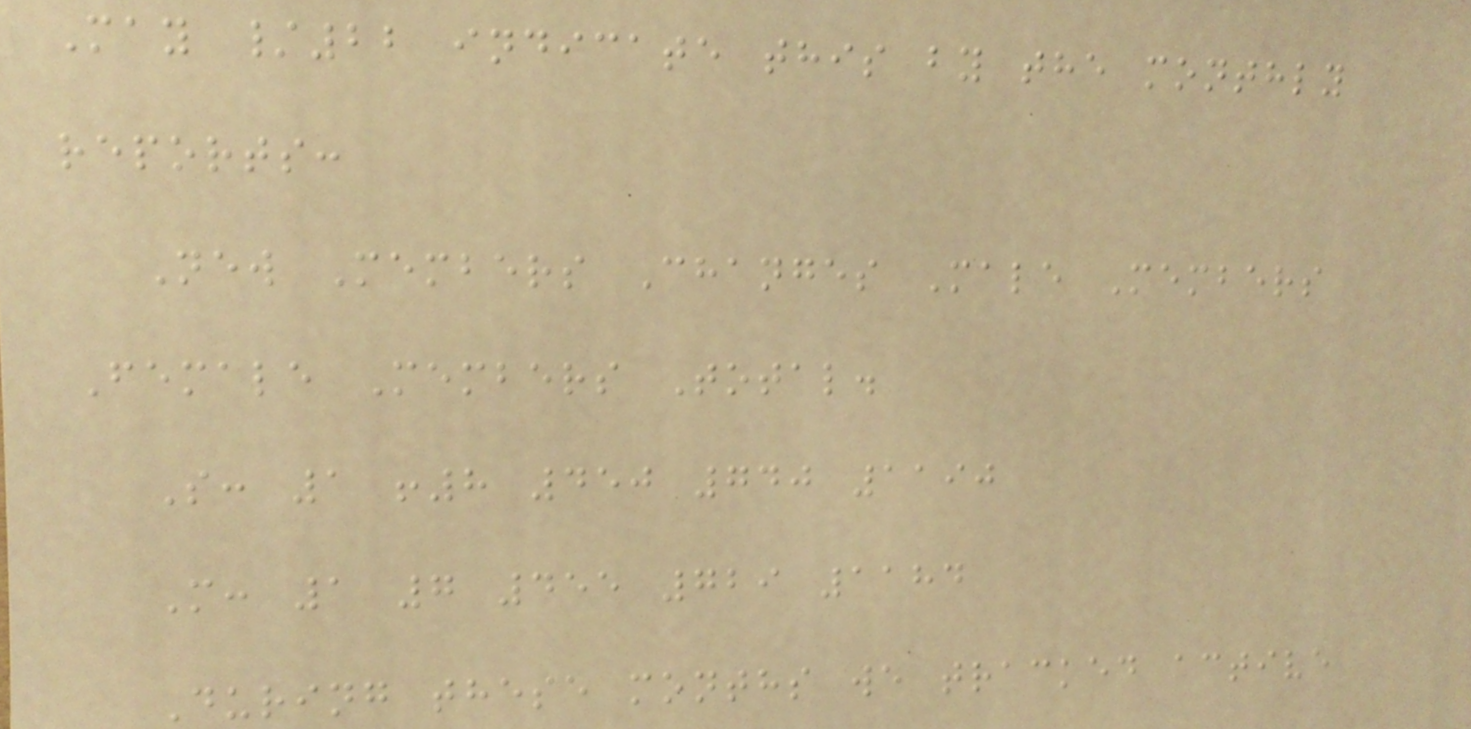May /22 indicate this by the monthly
reports:
New Members Changes Male Members
Female Members Total.
S: 1 !8 450 740 1190
M: 1 7 455 729 1184
During these months we tracked active
